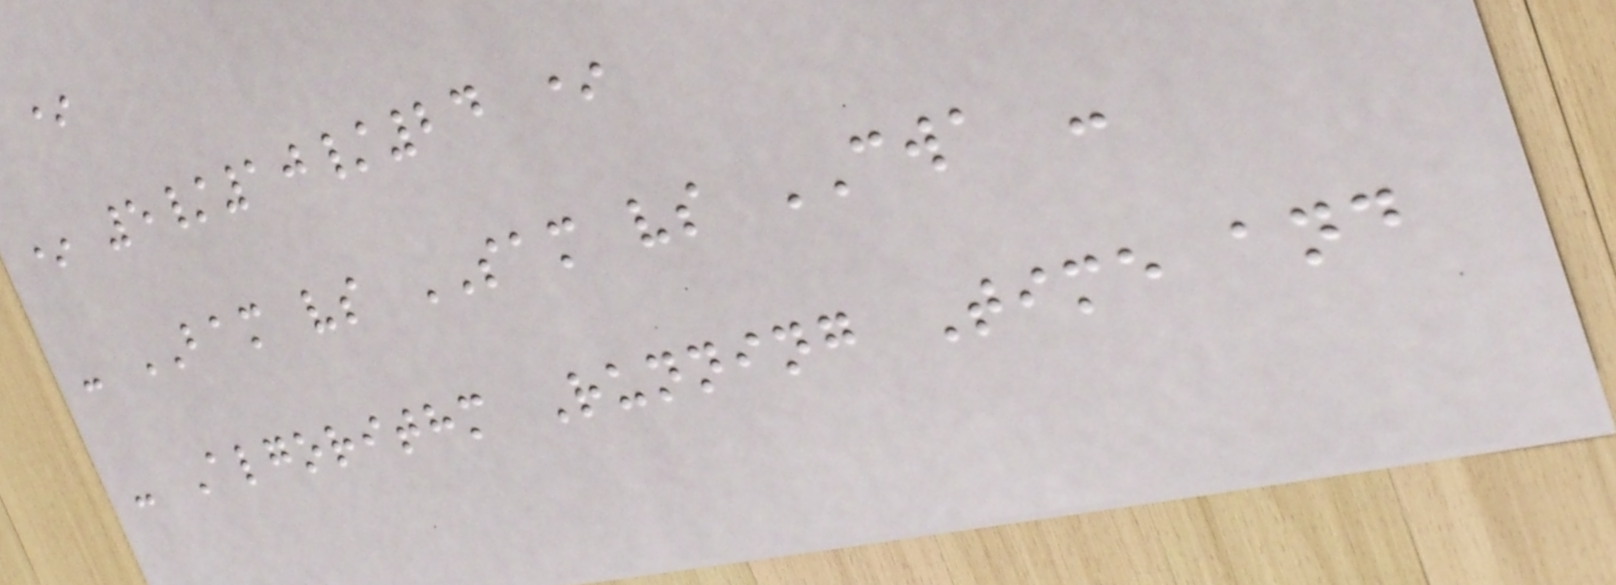*
* 5/10/24 *
- BAM vs SAM vs CWA -
- Algorithm Running Time and
